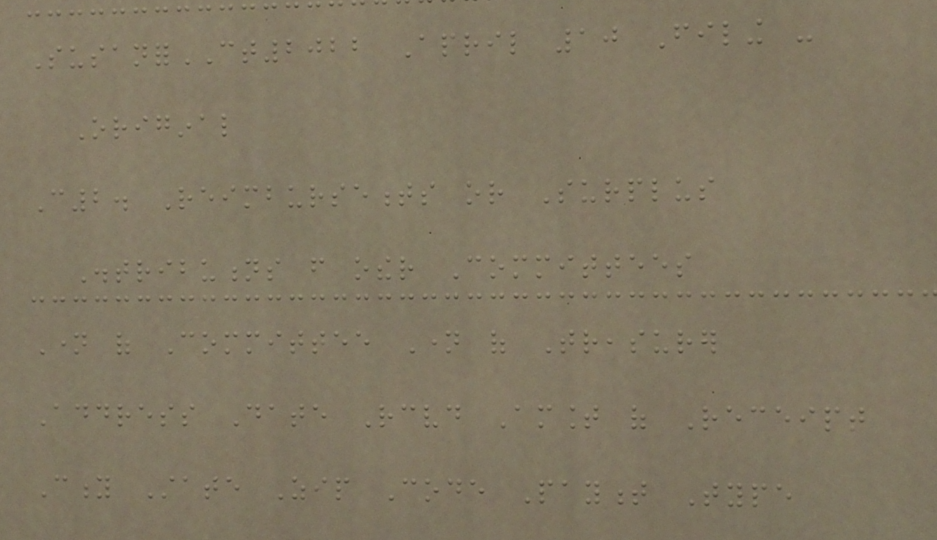SusanforCT2022 April 10 Filing -
Original
C2. Reimbursements or Surplus
Distributions from other Committees
Name of Committee Name of Treasurer
Address Date Received Amount of Receipt
City State Zip Code Payment Type
